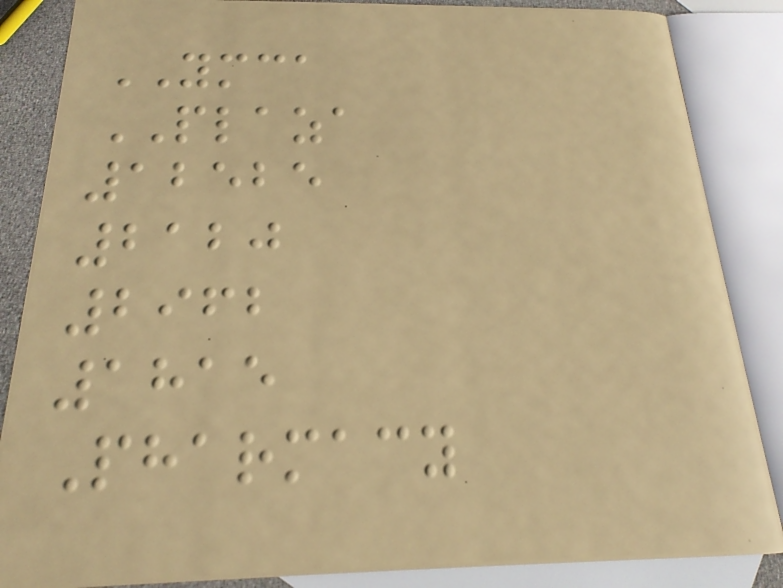YMCA
PLAZA
12525
2120
2962
1815
Pharmacy
